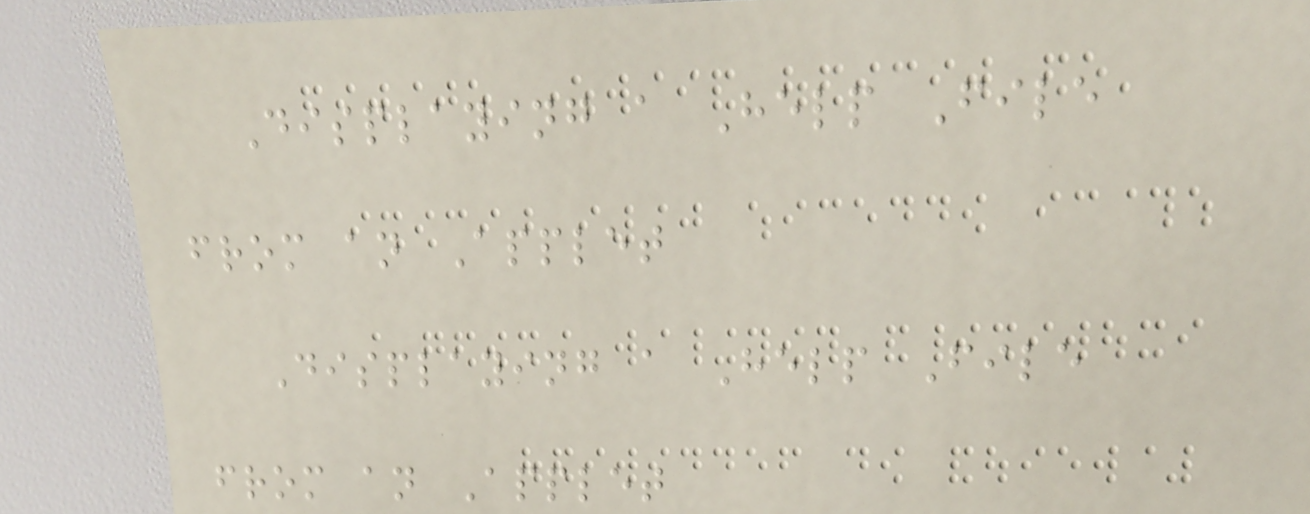Displaying a Help File
from an Applet
Displaying a Help File
from an Applet
